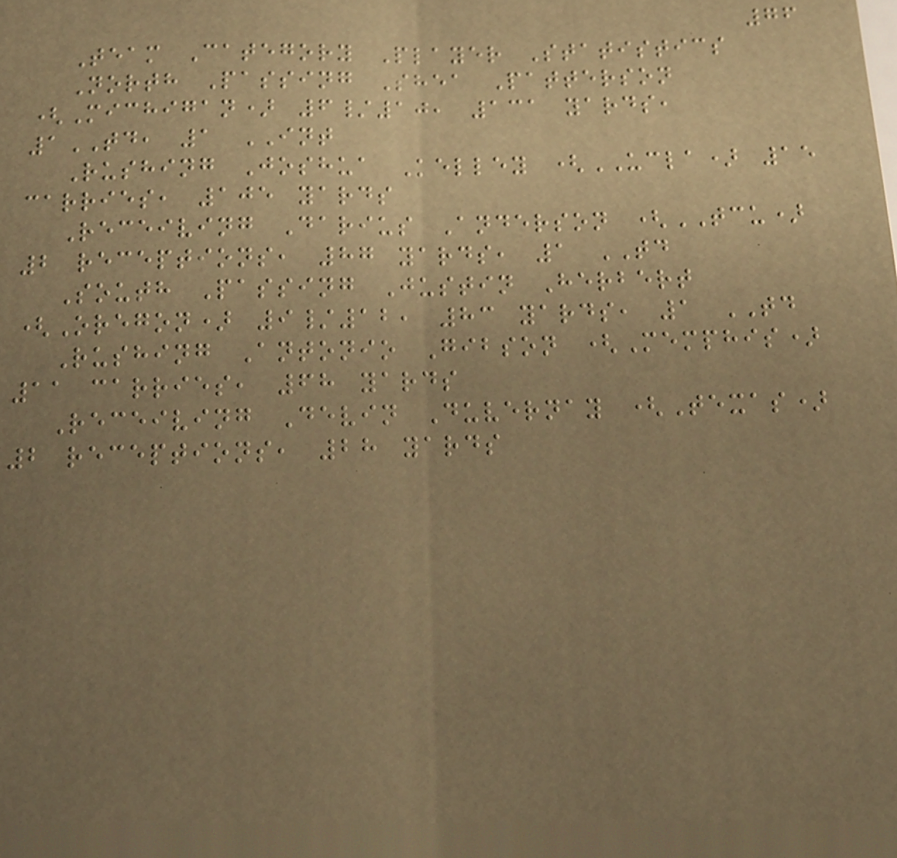76
Team Category Player Statistics
North Passing Shea Patterson
(Michigan) 6/10, 131 yards,
1TD, 1 INT
Rushing Joshua Kelley (UCLA) 15
carries, 105 yards
Receiving Darius Anderson (TCU)
2 receptions, 87 yards, 1 TD
South Passing Justin Herbert
(Oregon) 9/12, 83 yards, 1 TD
Rushing Antonio Gibson (Memphis)
11 carries, 68 yards
Receiving Devin Duvernay (Texas)
2 receptions, 28 yards
